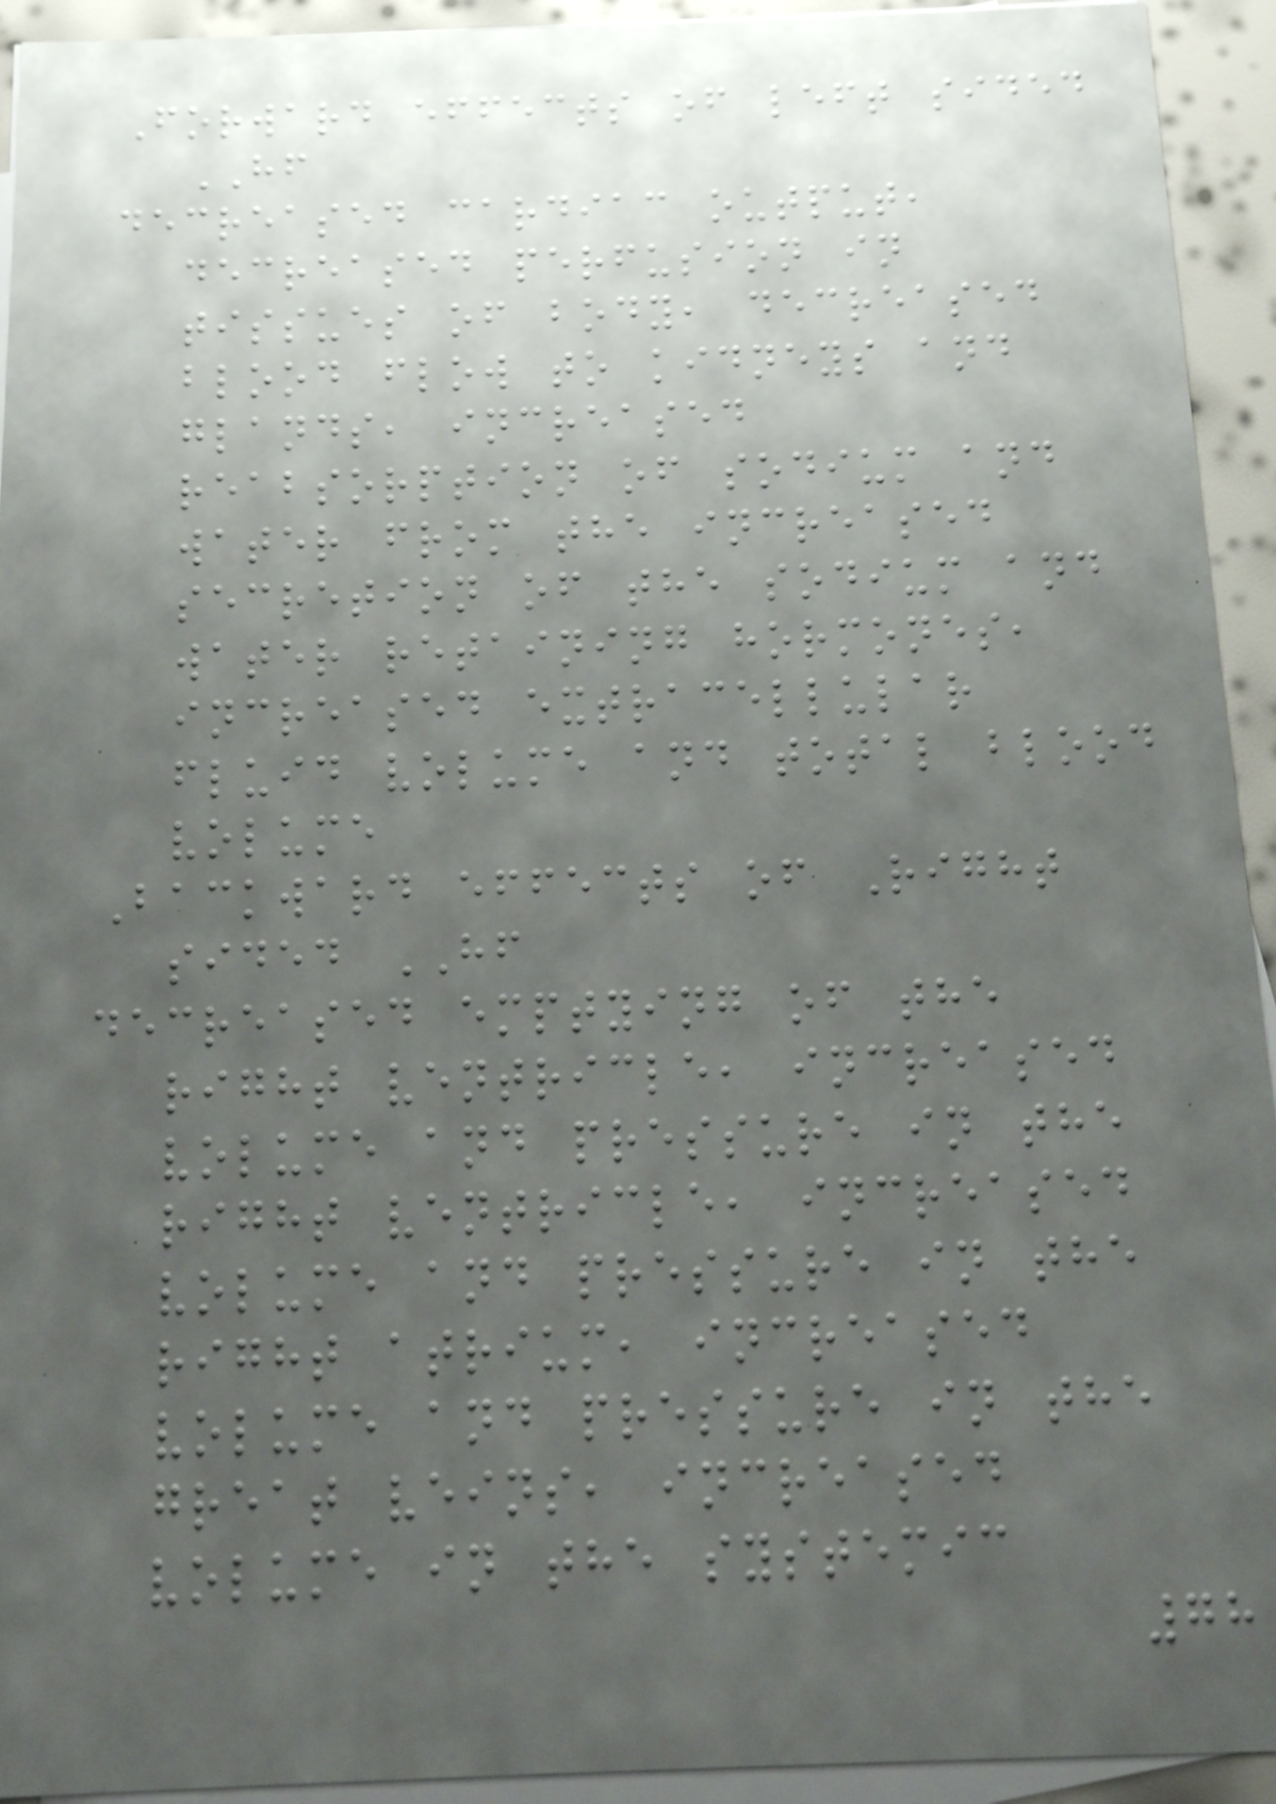Forward effects of left sided
HF
decreased cardiac output,
decreased perfusion in
tissues of body, decreased
blood flow to kidneys and
glands, increased
reabsorption of sodium and
water from the increased
secretion of the sodium and
water retaining hormones,
increased extracellular
fluid volume and total blood
volume
Backward effects of Right
sided HF
decreased emptying of the
right ventricle, increased
volume and pressure in the
right ventricle, increased
volume and pressure in the
right atrium, increased
volume and pressure in the
great veins, increased
volume in the systemic
78
